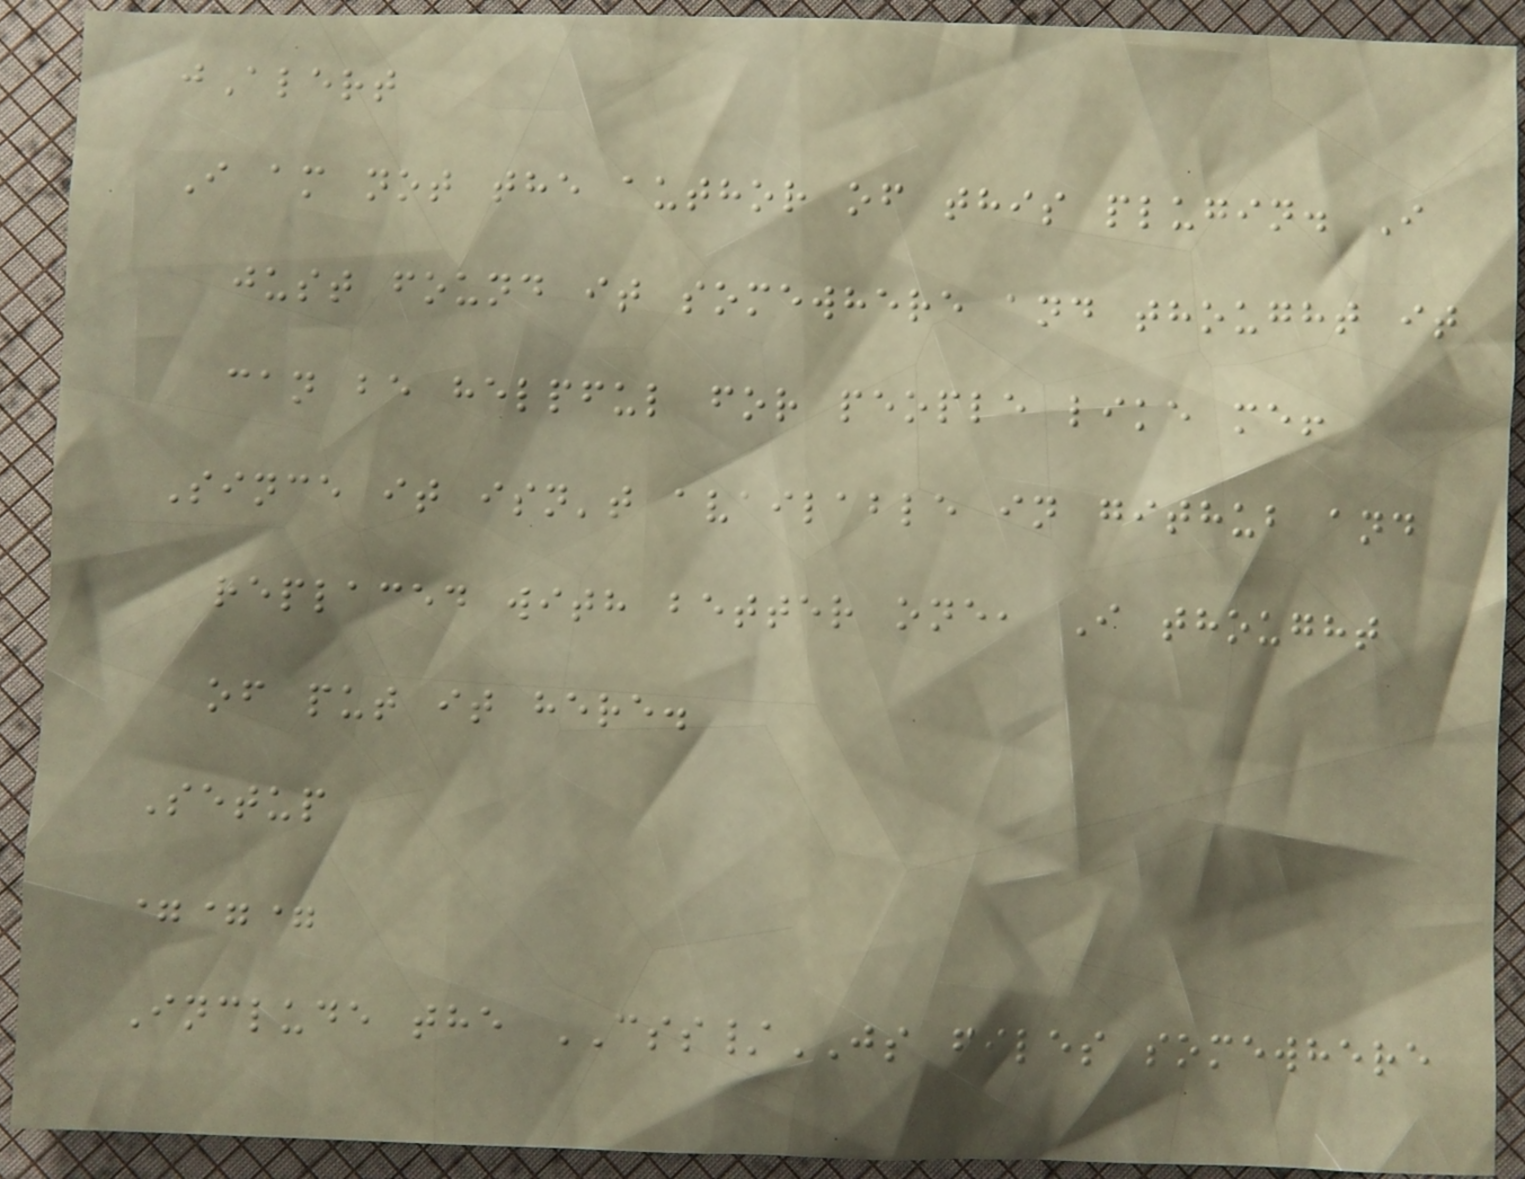jAlert
I am not the author of this plugin. I
just found it somewhere and thought it
can be helpful for people like me!
Since it isn't available in github and
replaced with better one, I thought
of put it here.
Setup
===
Include the CSS/JS files somewhere
